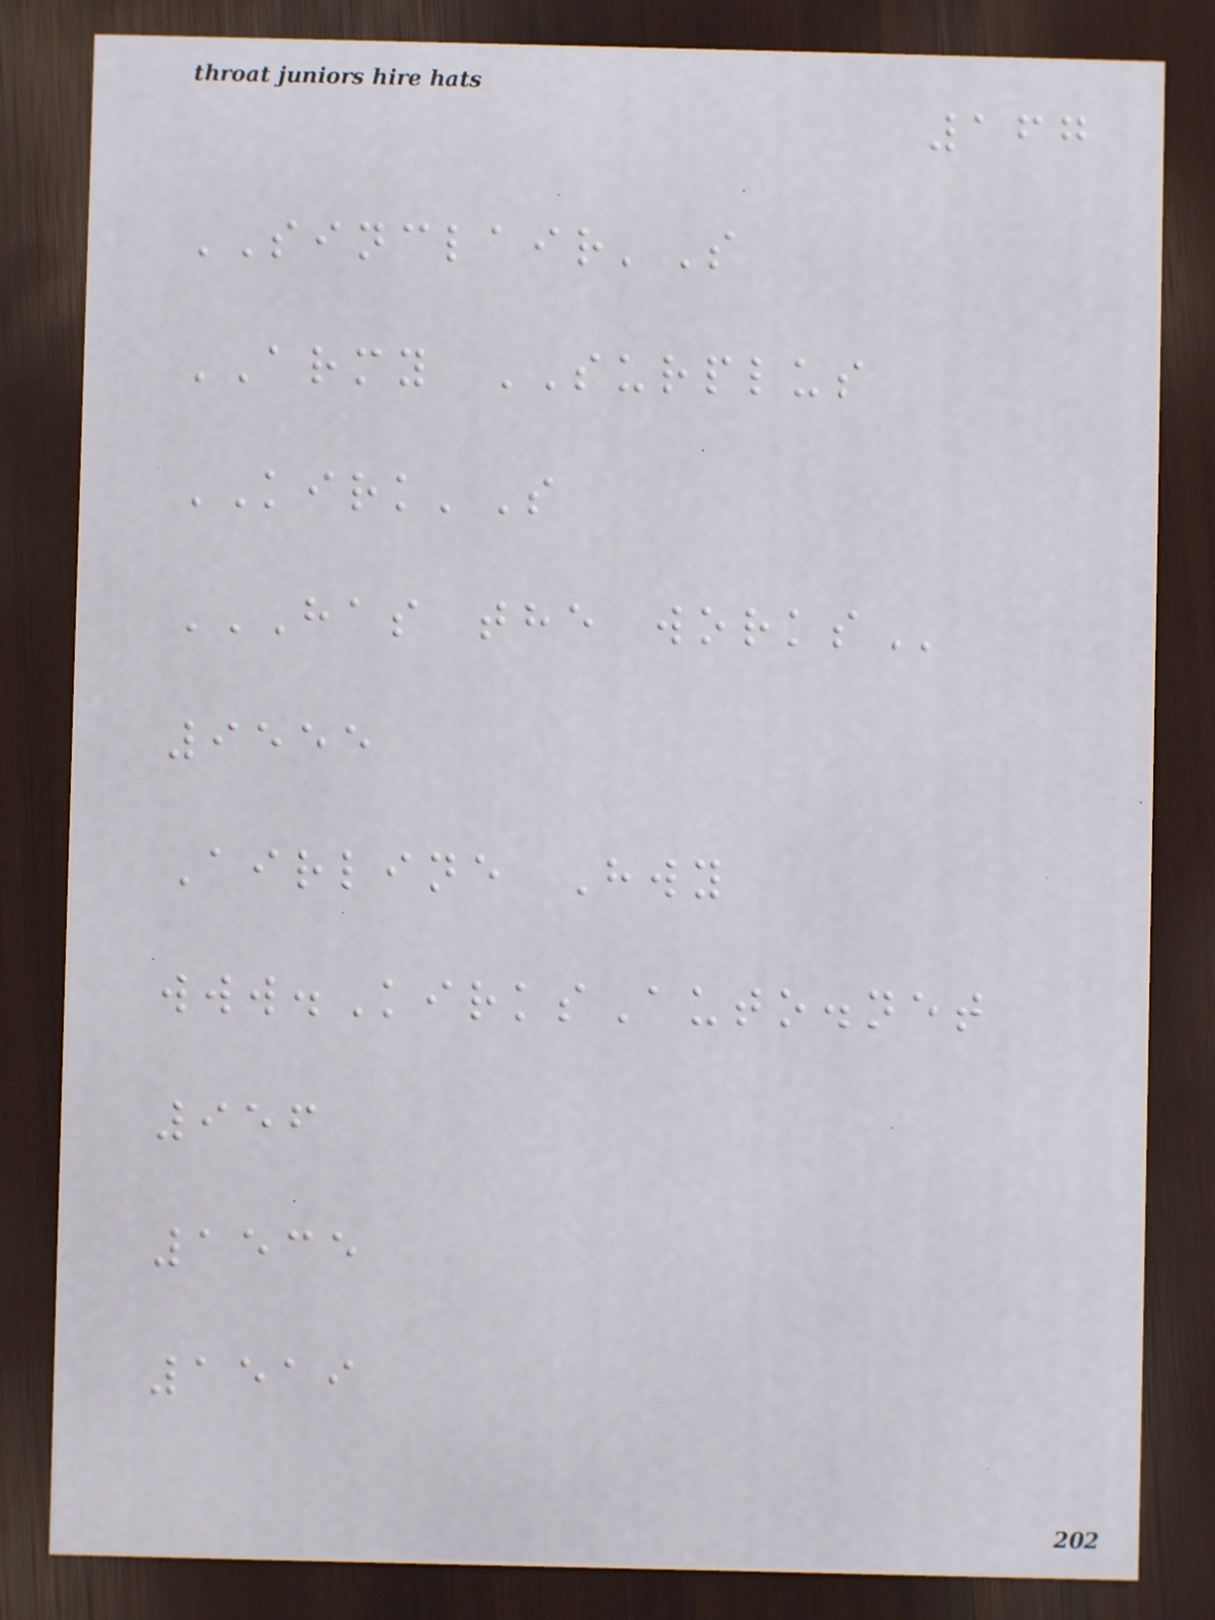167
SINCLAIR'S
ARMY SURPLUS
KIRK'S
HAS THE WORKS
9555
Airline Hwy
www.KirksAuto.net
956
1535
1519
